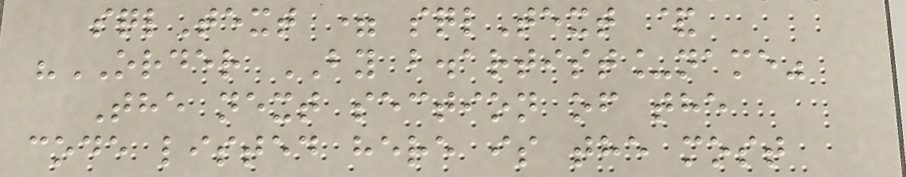sqlText = sqlText &
"ORDER BY b.artist_name"
The next section of the
code listed here is the most
